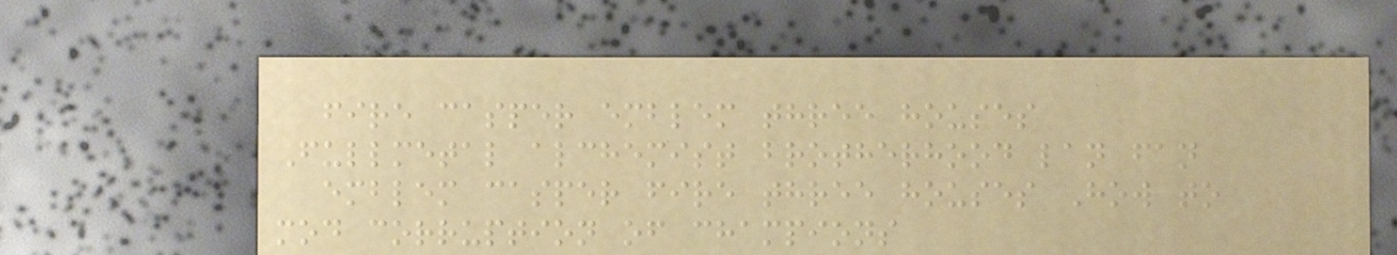fire casper emblem three houses
Fullmetal alchemist brotherhood lan fan
emblem casper fire three houses How to
mod corruption of champions
